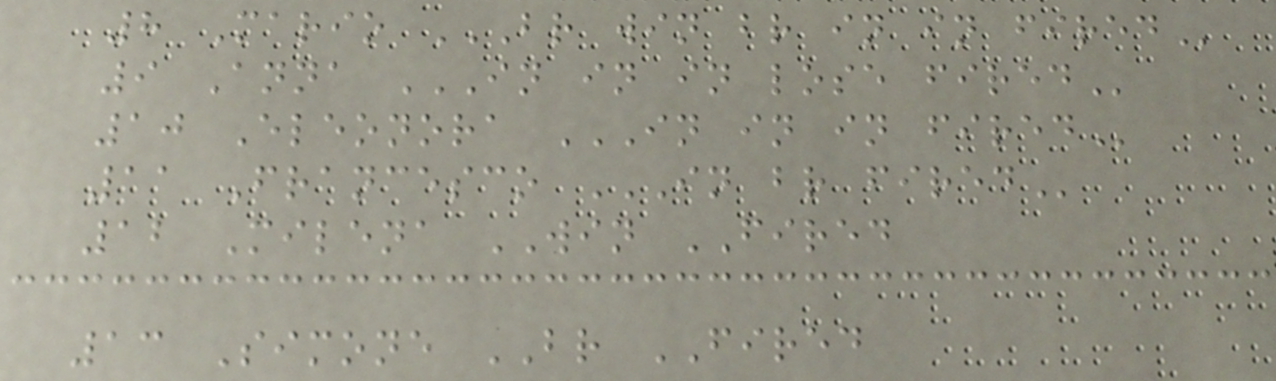8 Mario BR WIN BR IN IN FIRED
9 Anna IN IN IN LOSE FIRED
10 Eleonora IN IN IN FIRED
11 Francesco IN BR FIRED
12 Milena WIN FIRED
13 Simone BR FIRED
